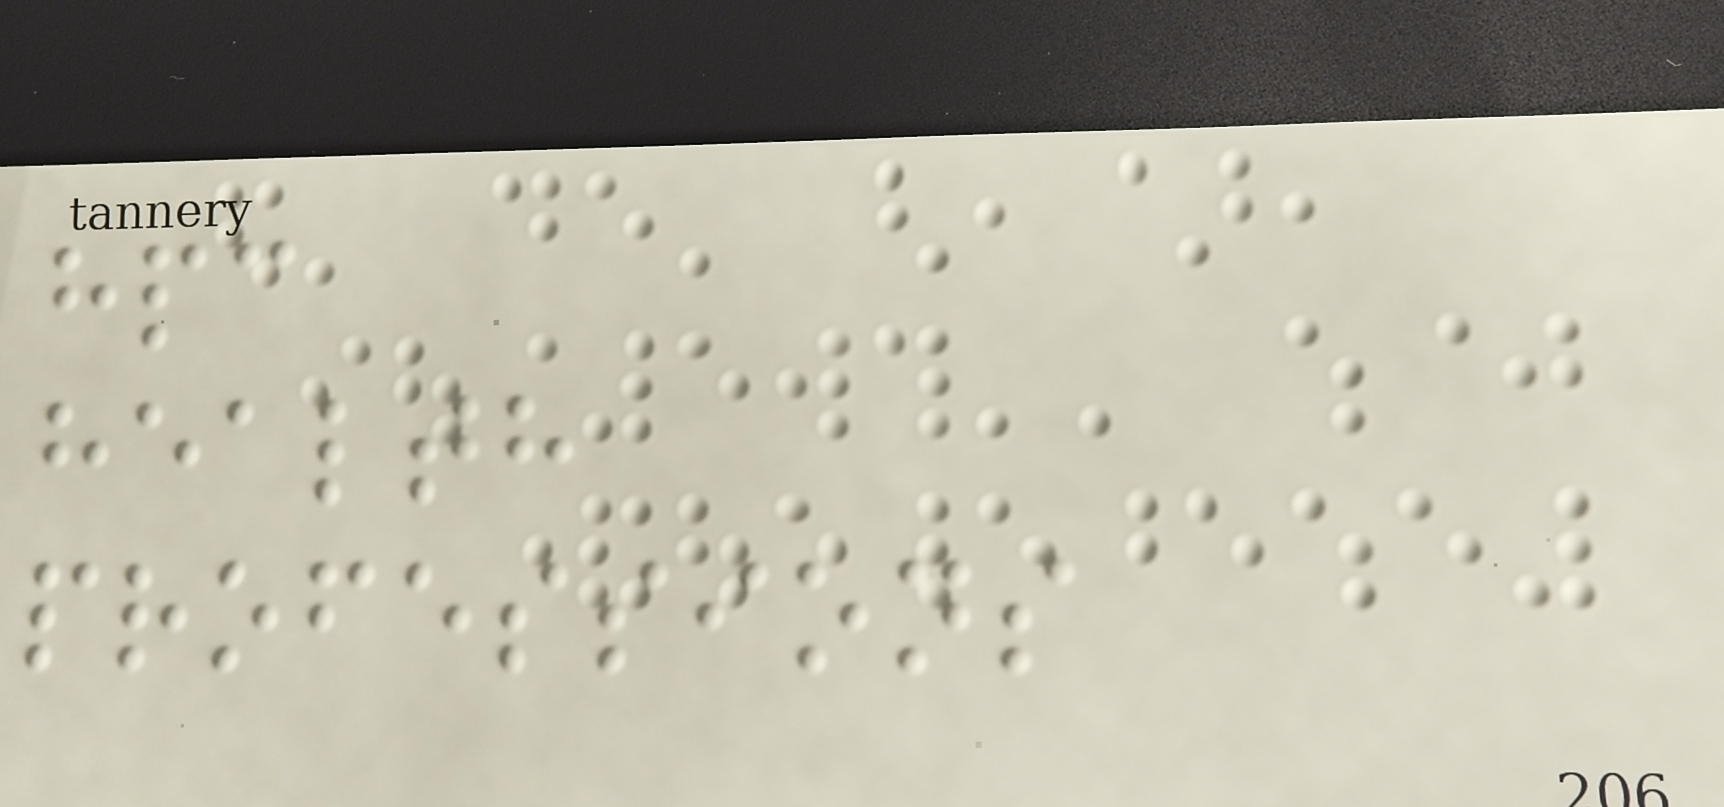hpc
health
professions
